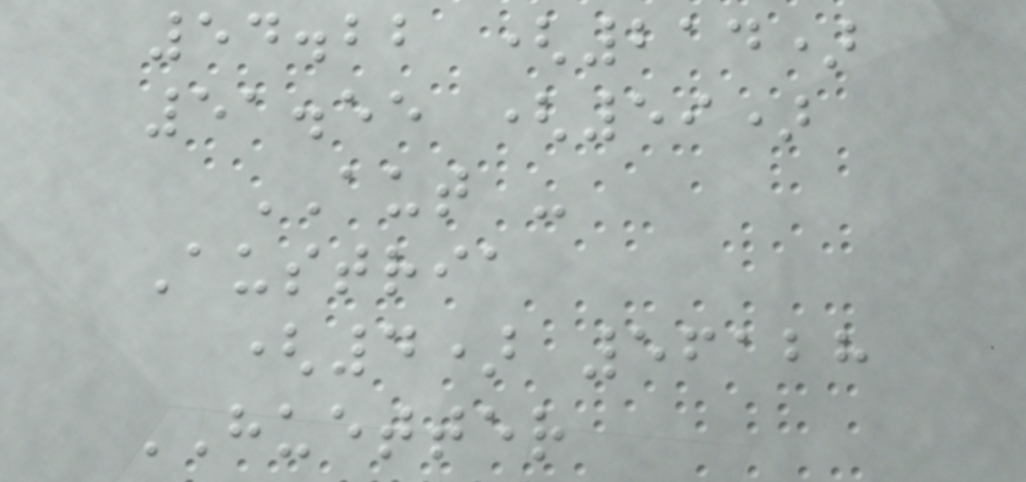54.22 (214)
51.55 (59)
AUT -
Austria
(4) 56128
HUETTER
